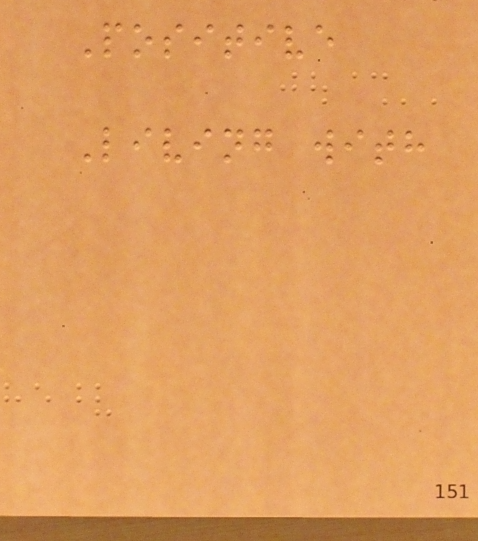Positive
Living with
